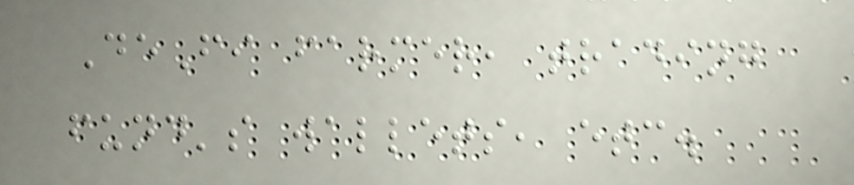DeFi farmer, trading
fund's wallets, etc.
